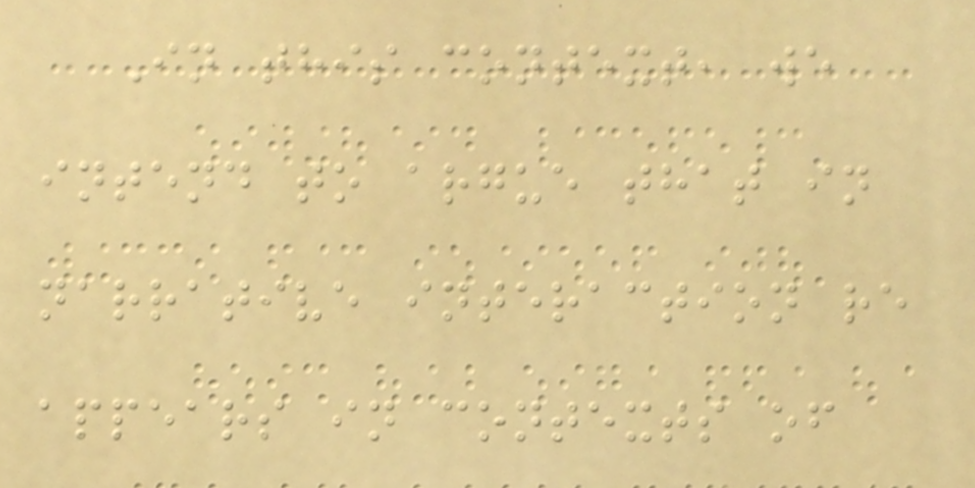In this context, we
intend to argue that in
narrative interaction re
appears in contexts of
